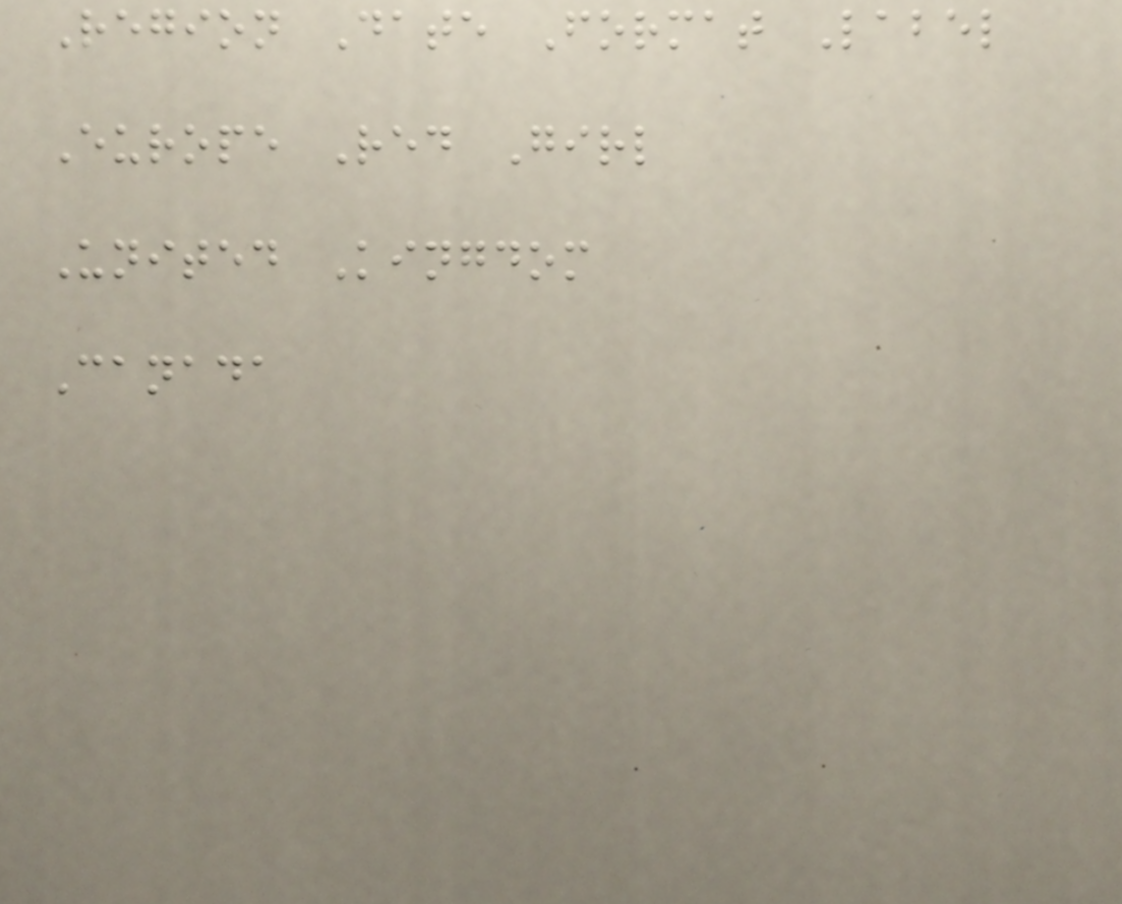Region Date Format Label
Europe Red Girl
United Kingdom
Canada
